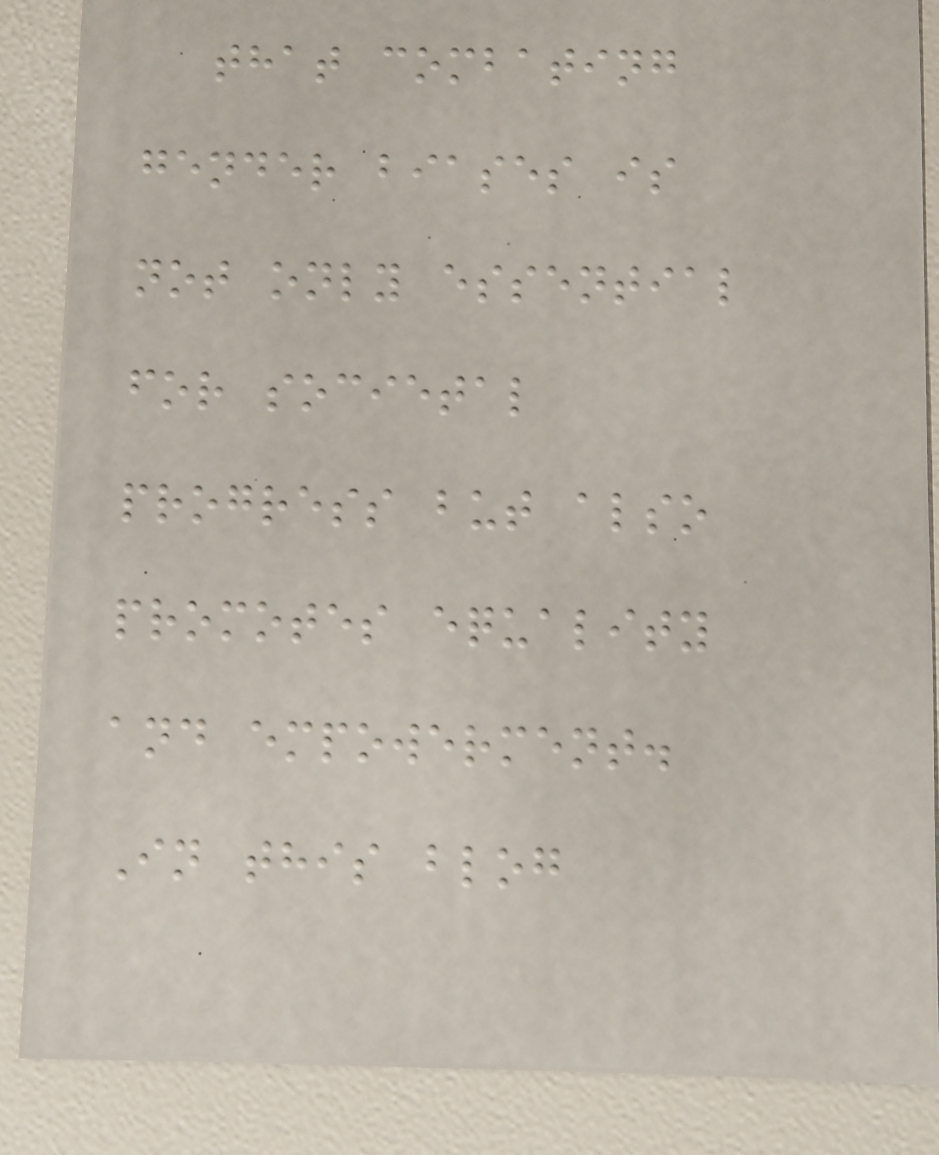that combating
gender biases is
not only essential
for societal
progress but also
promotes equality
and empowerment.
In this blog
